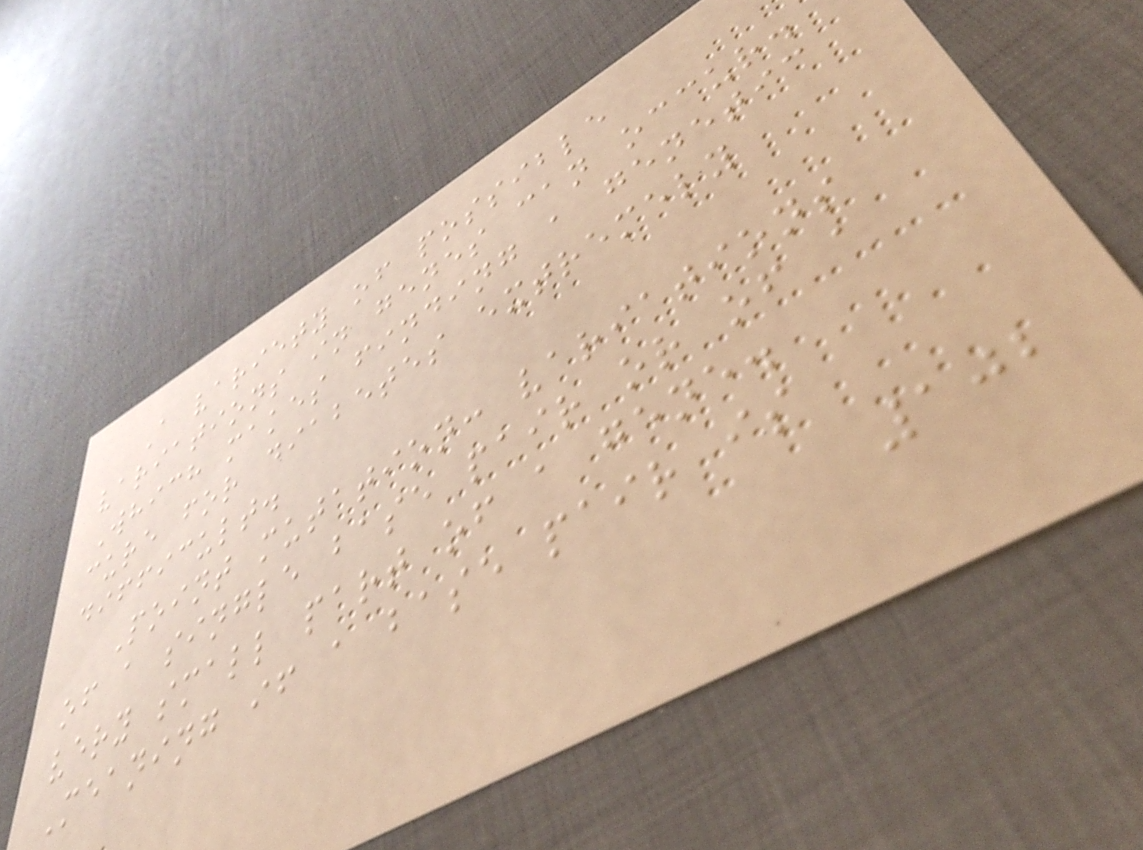A variety of possible
variations in genes can occur.
Which makes finding a genetic
cure for diabetes extremely
difficult.
Point mutation: variations
of a single base pair or of a
very small part of a gene.
Meaning if a base pair is
102
